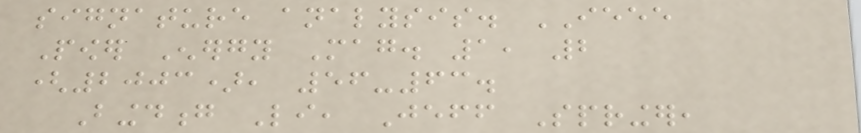signature analysis. IEEE
Power Energy Mag. 1, 2
(2003), 56-63.
Bingdong Li, Jeff Springer,
